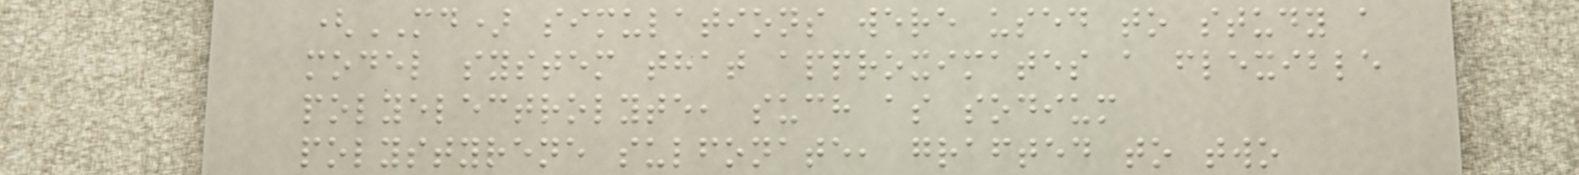(MD) simulations were used to study a
model system that approximates a flexible
polyelectrolyte, such as sodium
polystyrene sulfonate, grafted to two
